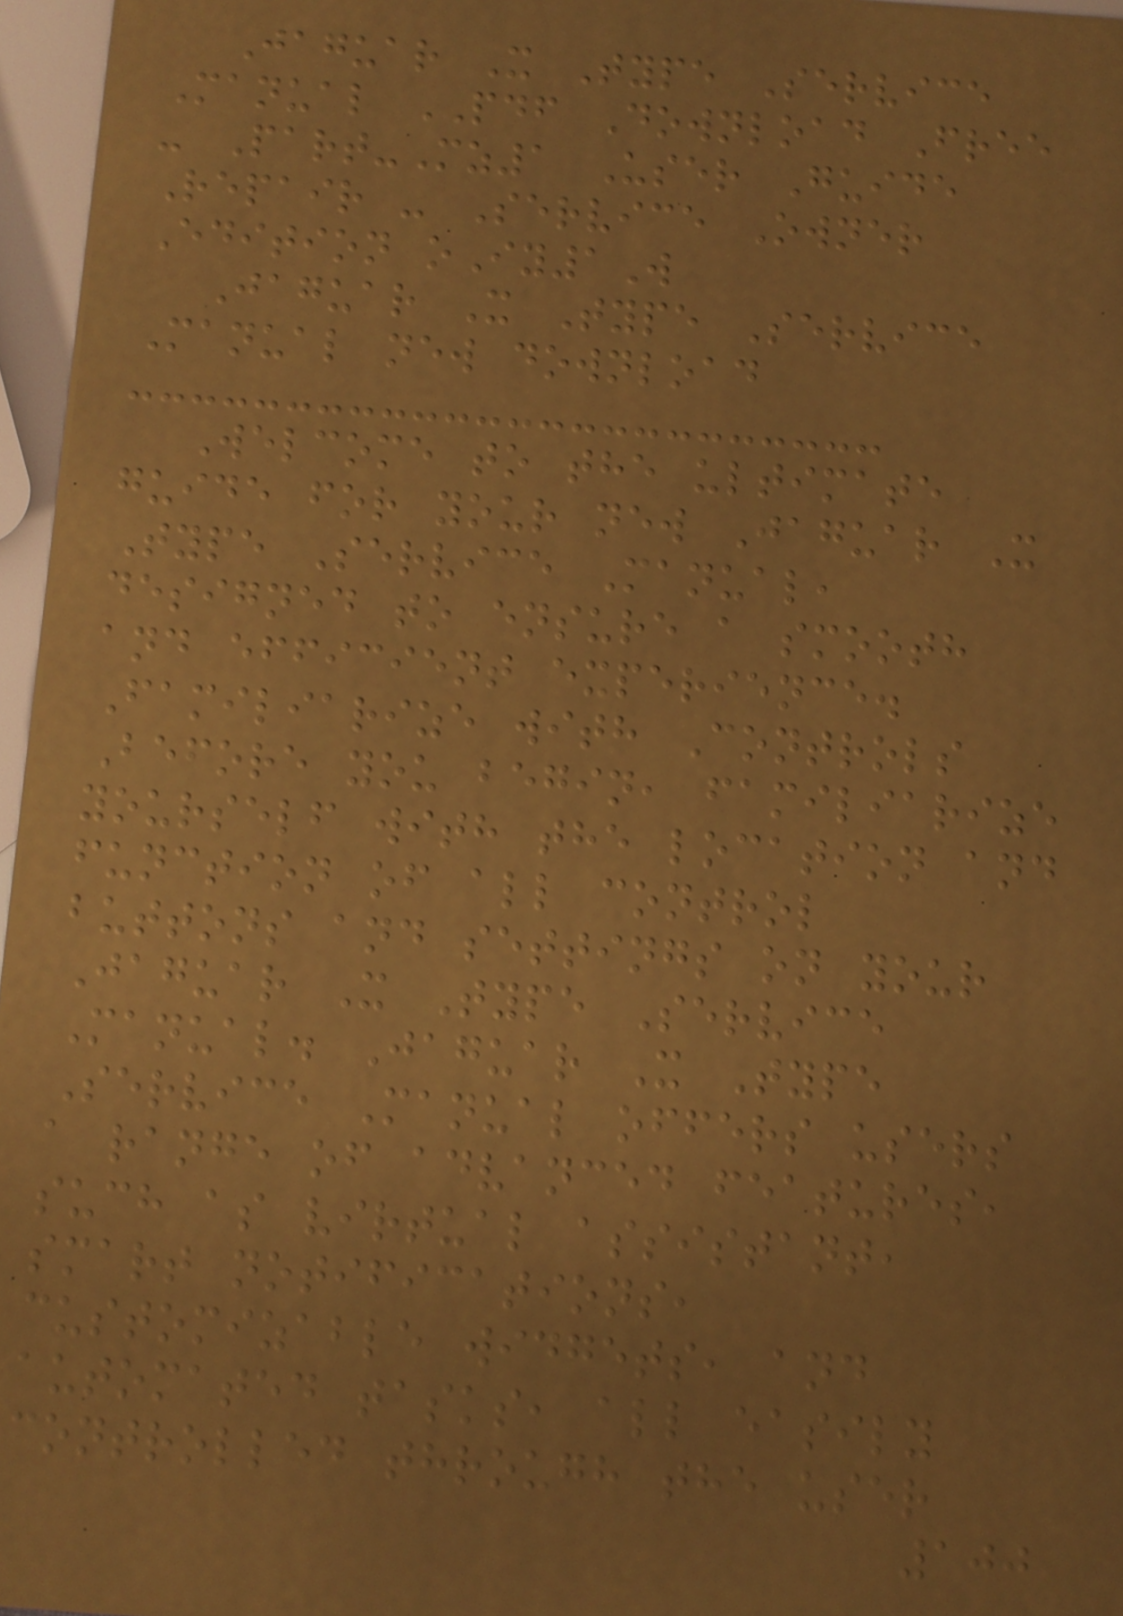Jaguar X Type Service
Manual PDF Download Free
- Part-Mz1 User Guide
Repair - Service Owner
Edition oIy1W
Jaguar X Type Service
Manual new download
Welcome to the ultimate
guide for your new Jaguar X
Type Service Manual,
designed to ensure a smooth
and efficient experience.
Familiarize with Controls
Before you begin, familiarize
yourself with the location and
function of all control
buttons and settings on your
Jaguar X Type Service
Manual. Jaguar X Type
Service Manual offers users
a range of advanced features,
such as virtual assistant,
smart notifications,
customizable widgets, and
automated tasks, all easily
controlled through the user
100
